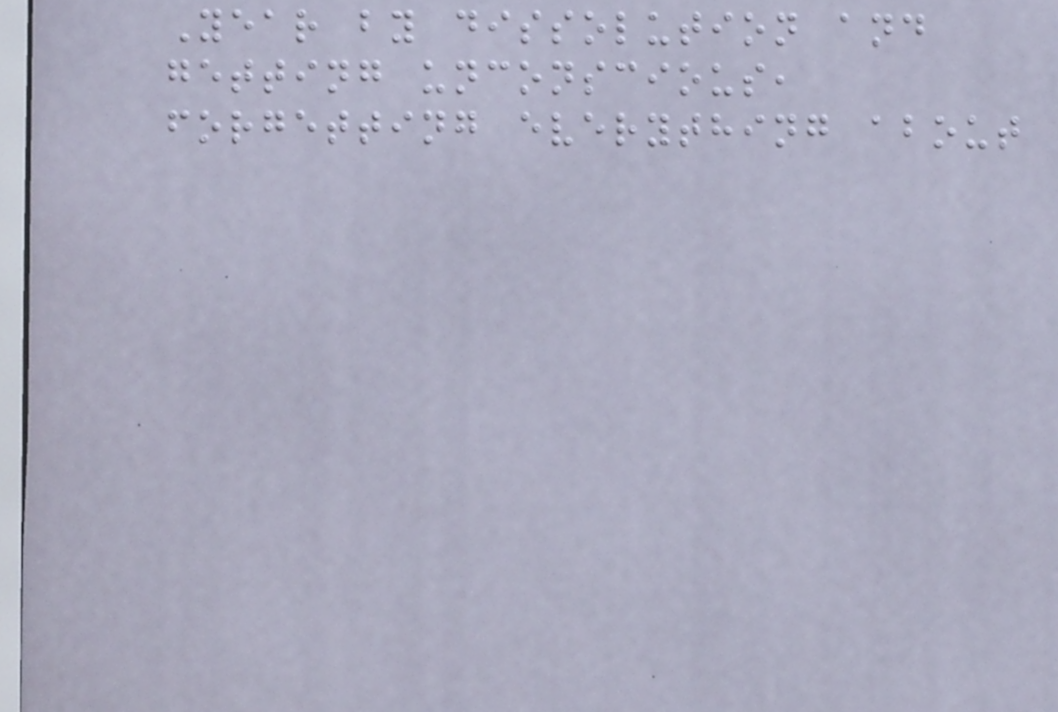Year by dissolution and
getting unconscious,
forgetting everything about
